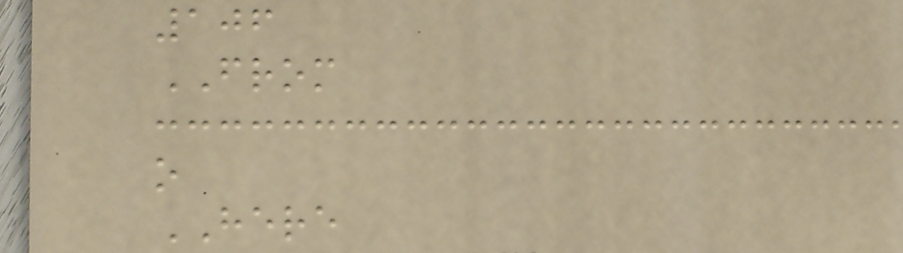106
FROM
o
HERE
